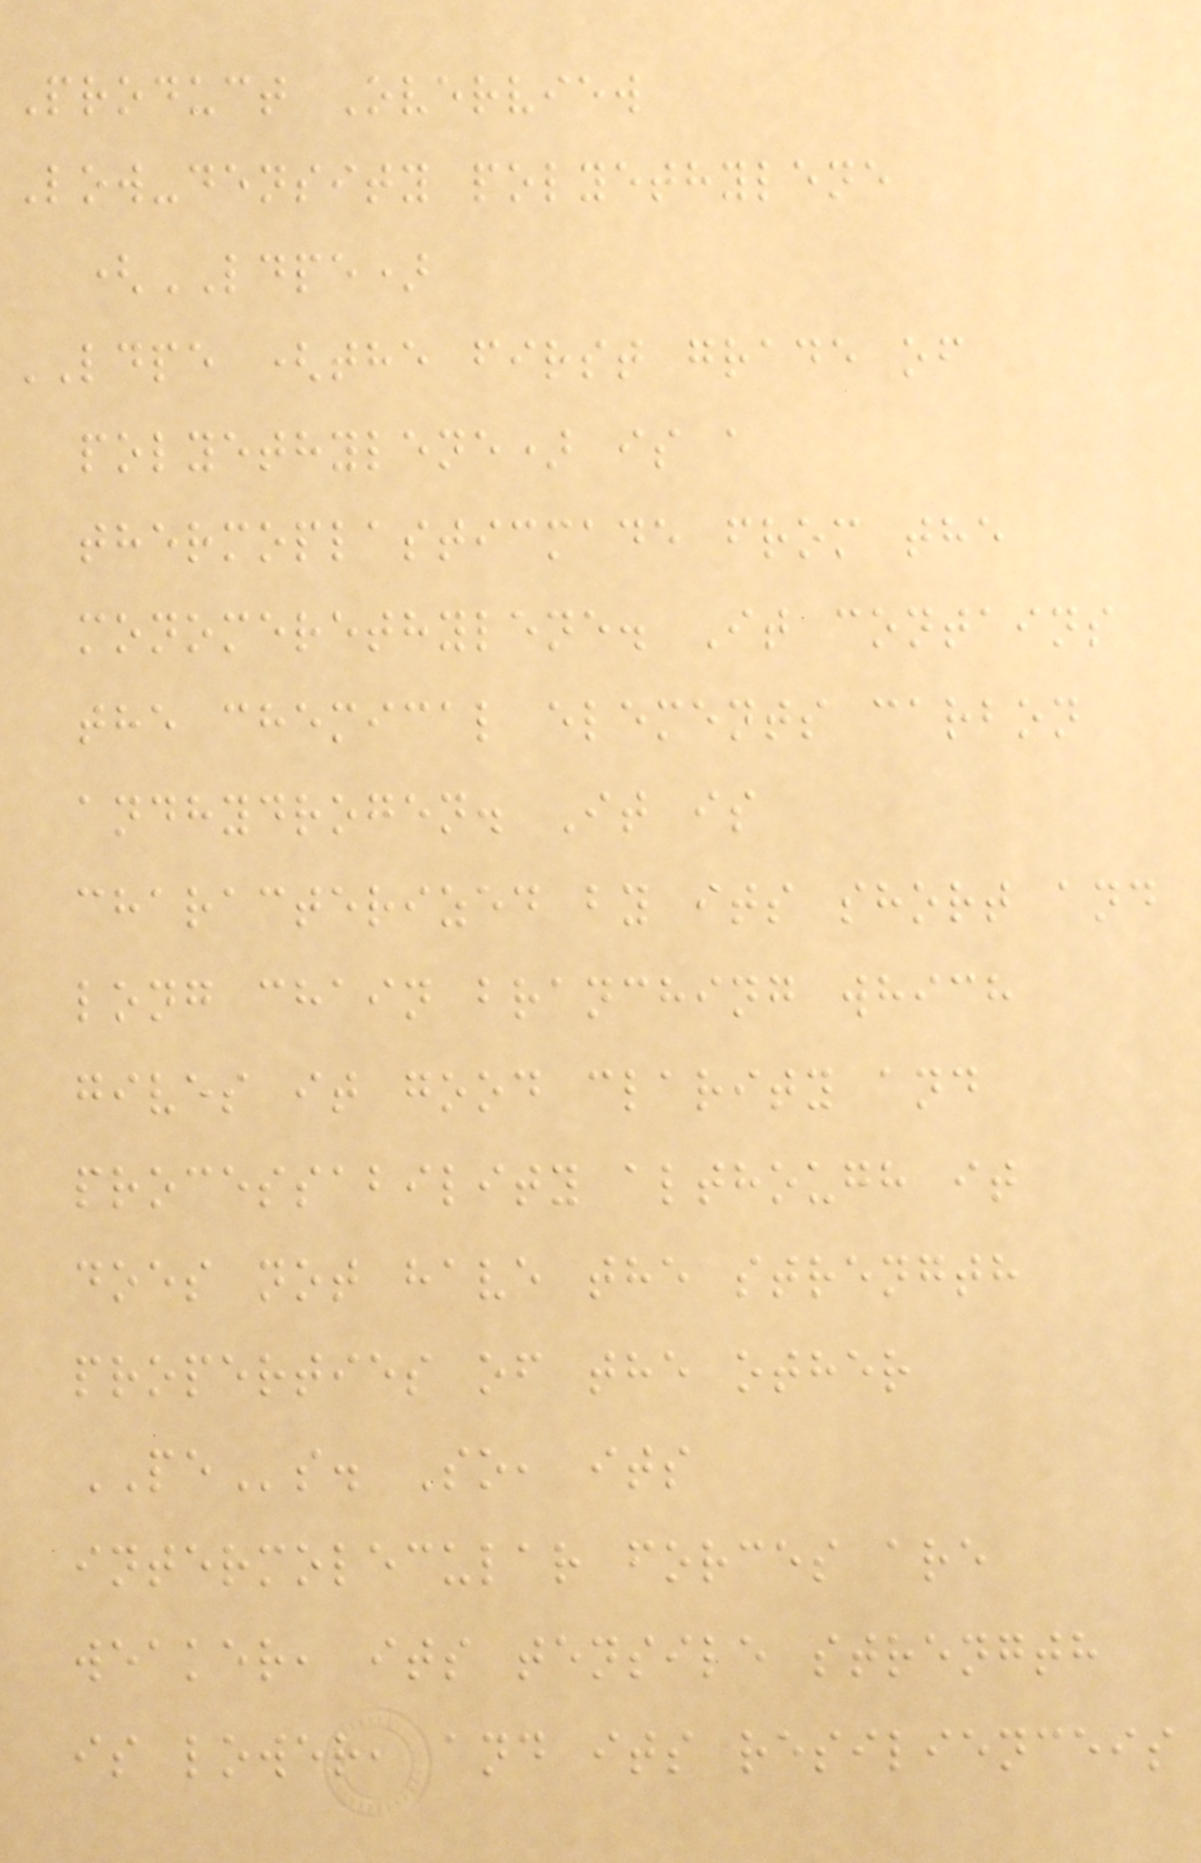Product Overview
Low-density polyethylene
(LDPE)
LDPE (the first grade of
polyethylene) is a
thermoplasticmade from the
monomerethylene. It contains
the chemical elements carbon
andhydrogen. It is
characterized by its short and
long chain branching which
gives it good clarity and
processability although it
does not have the strength
properties of the other
PEs. So, its
intermolecular forces are
weaker, its tensile strength
is lower, and its resilienceis
